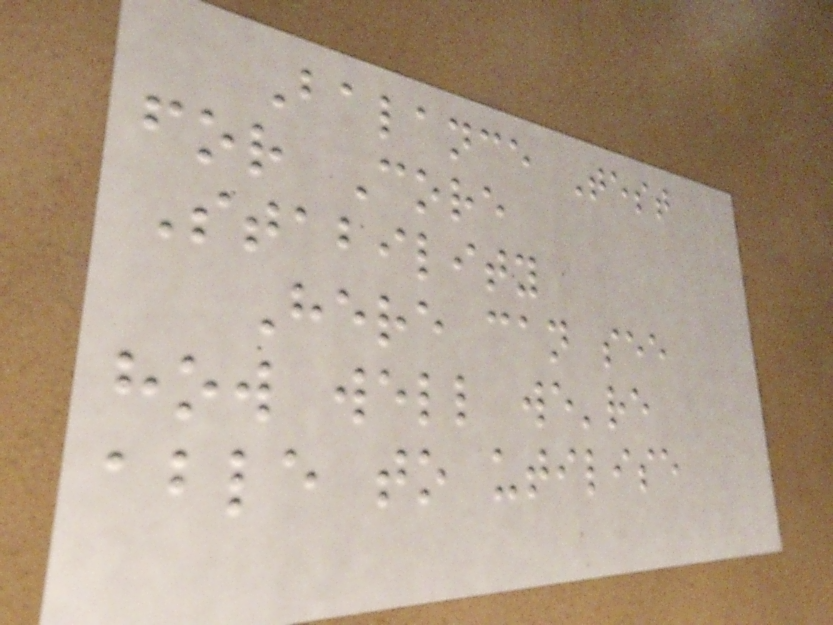Balance Test
for Core
Stability
Here can see
how well we're
able to utilise
